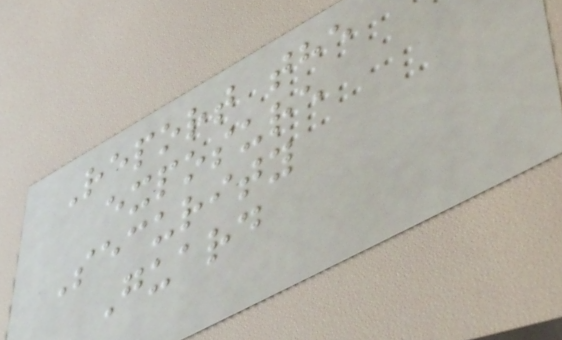Report the
exposure
Security
Guard
